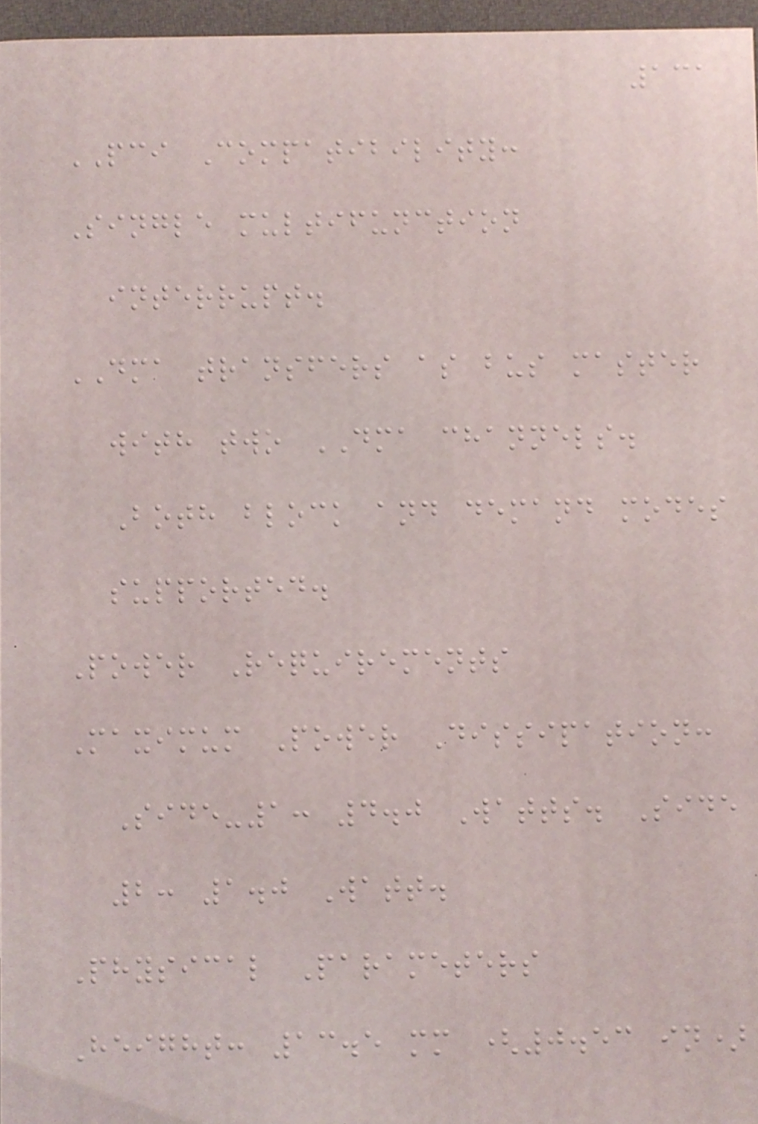131
PCI Compatibility:
Single multifunction
interrupt.
DMA transfers as bus master
with two DMA channels.
Both block and demand modes
supported.
Power Requirements
Maximum Power Dissipation:
Side-1: 4.0 Watts. Side
2: 1.0 Watt.
Physical Parameters
Height: 13.5 mm (0.53 in)
